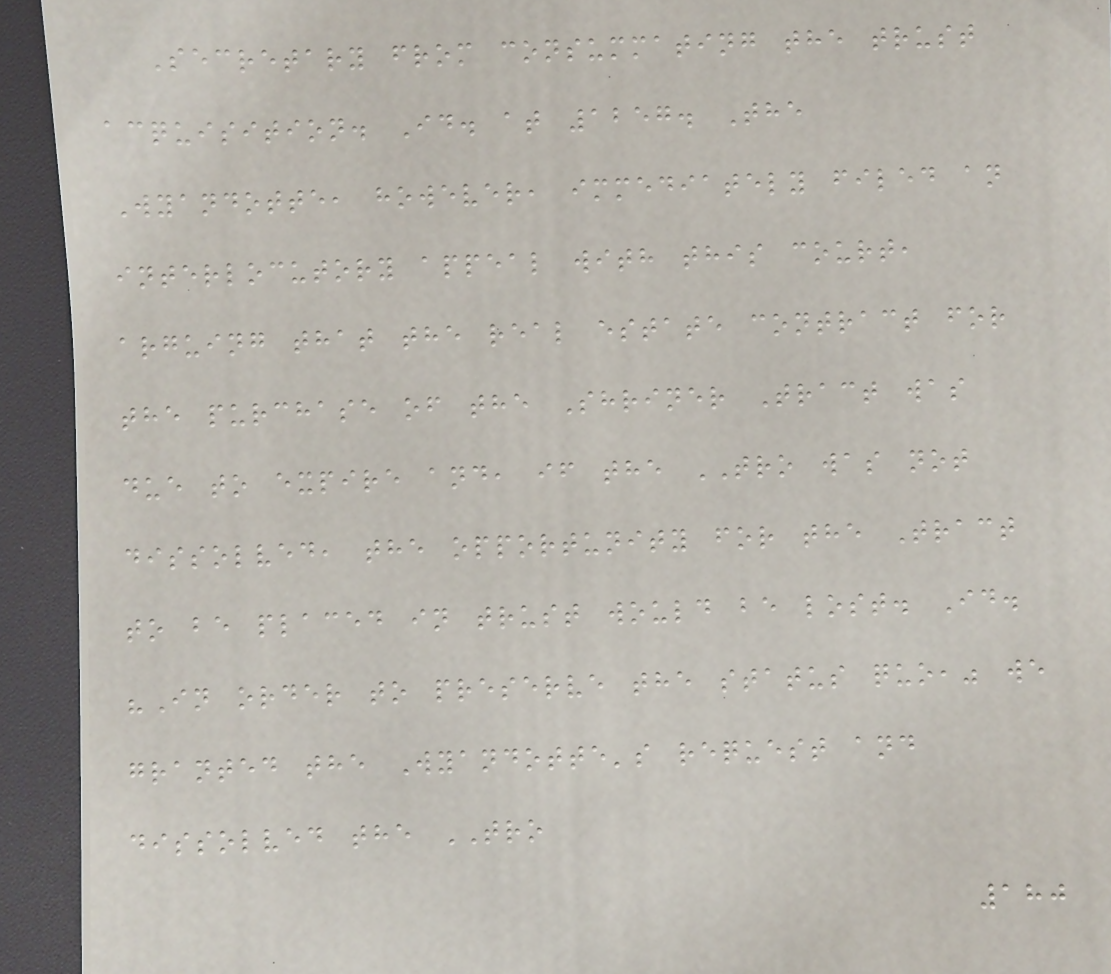Secretary from consummating the trust
acquisition. Id. at 1257. The
Wyandotte, however, immediately filed an
interlocutory appeal with this court,
arguing that the real estate contract for
the purchase of the Shriner Tract was
due to expire and, if the TRO was not
dissolved, the opportunity for the Tract
to be placed in trust would be lost. Id.
"In order to preserve the status quo," we
granted the Wyandotte's request and
dissolved the TRO
180
